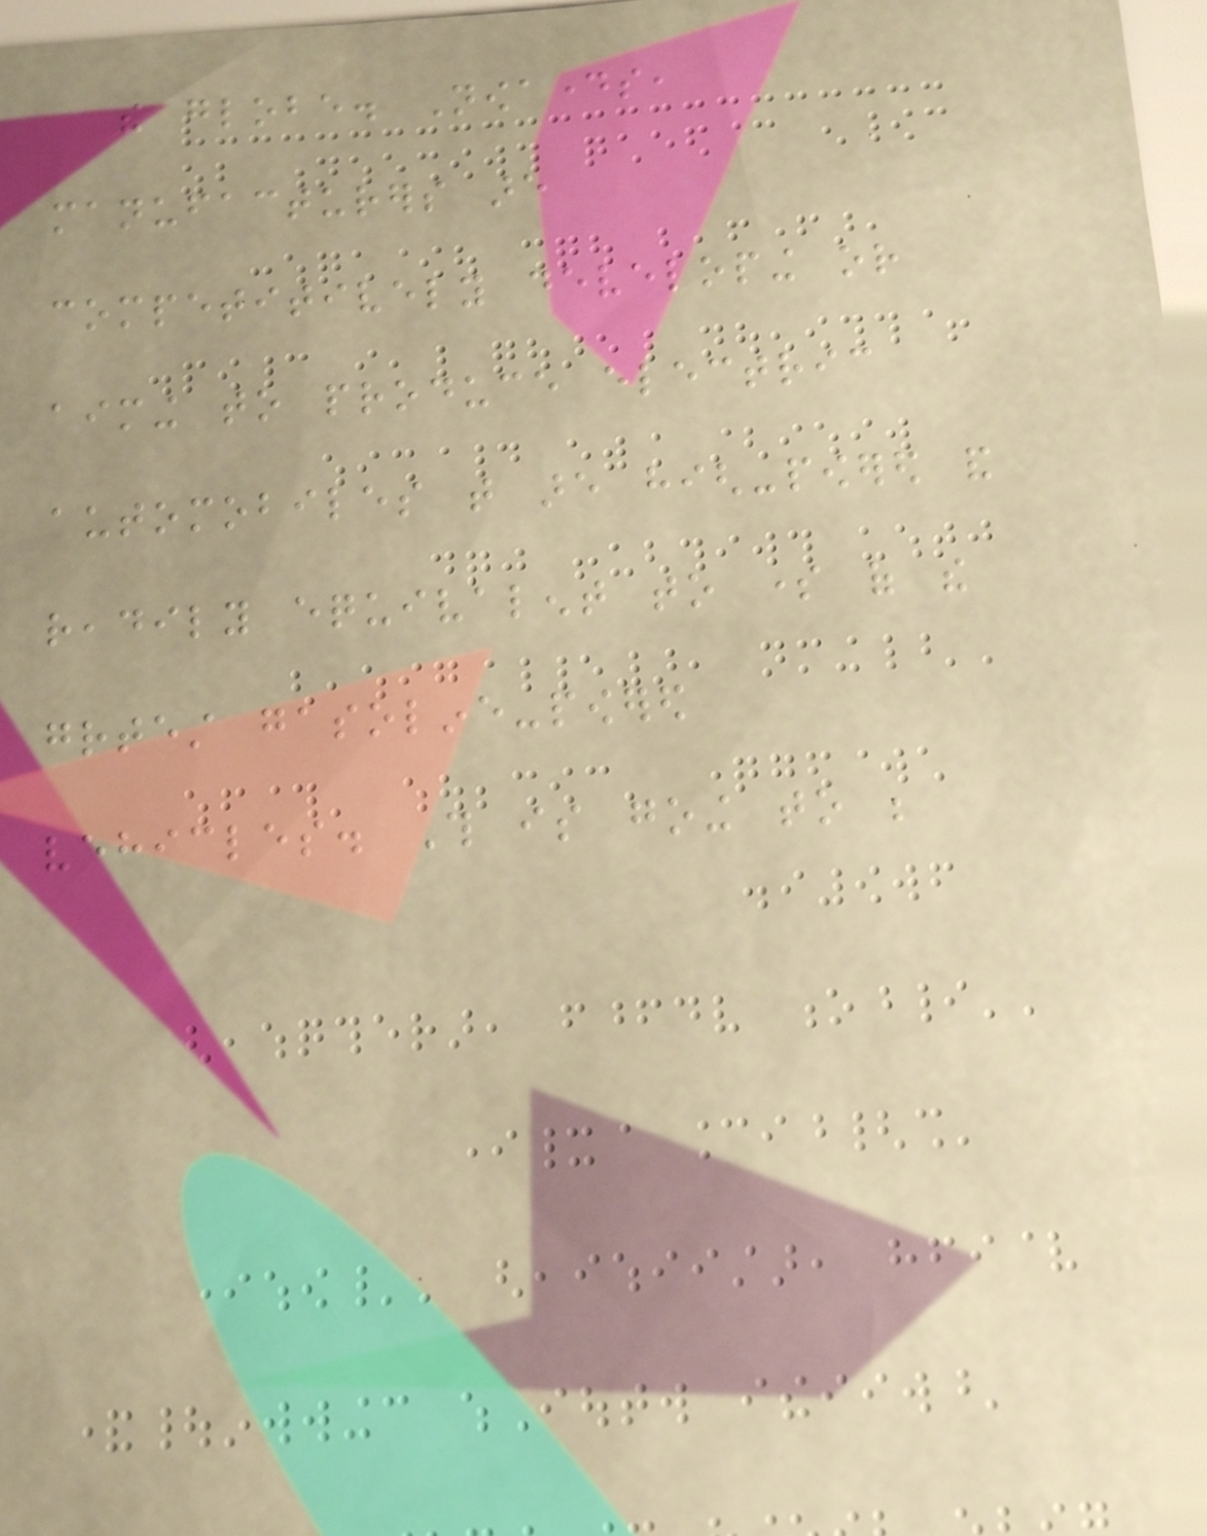the globe. Nowadays,
manufacturers are
competitively developing or
aiming to produce electric
automobiles that are high-powered and
readily equivalent to some of the
greatest gasoline-powered
vehicles. This is going to be
